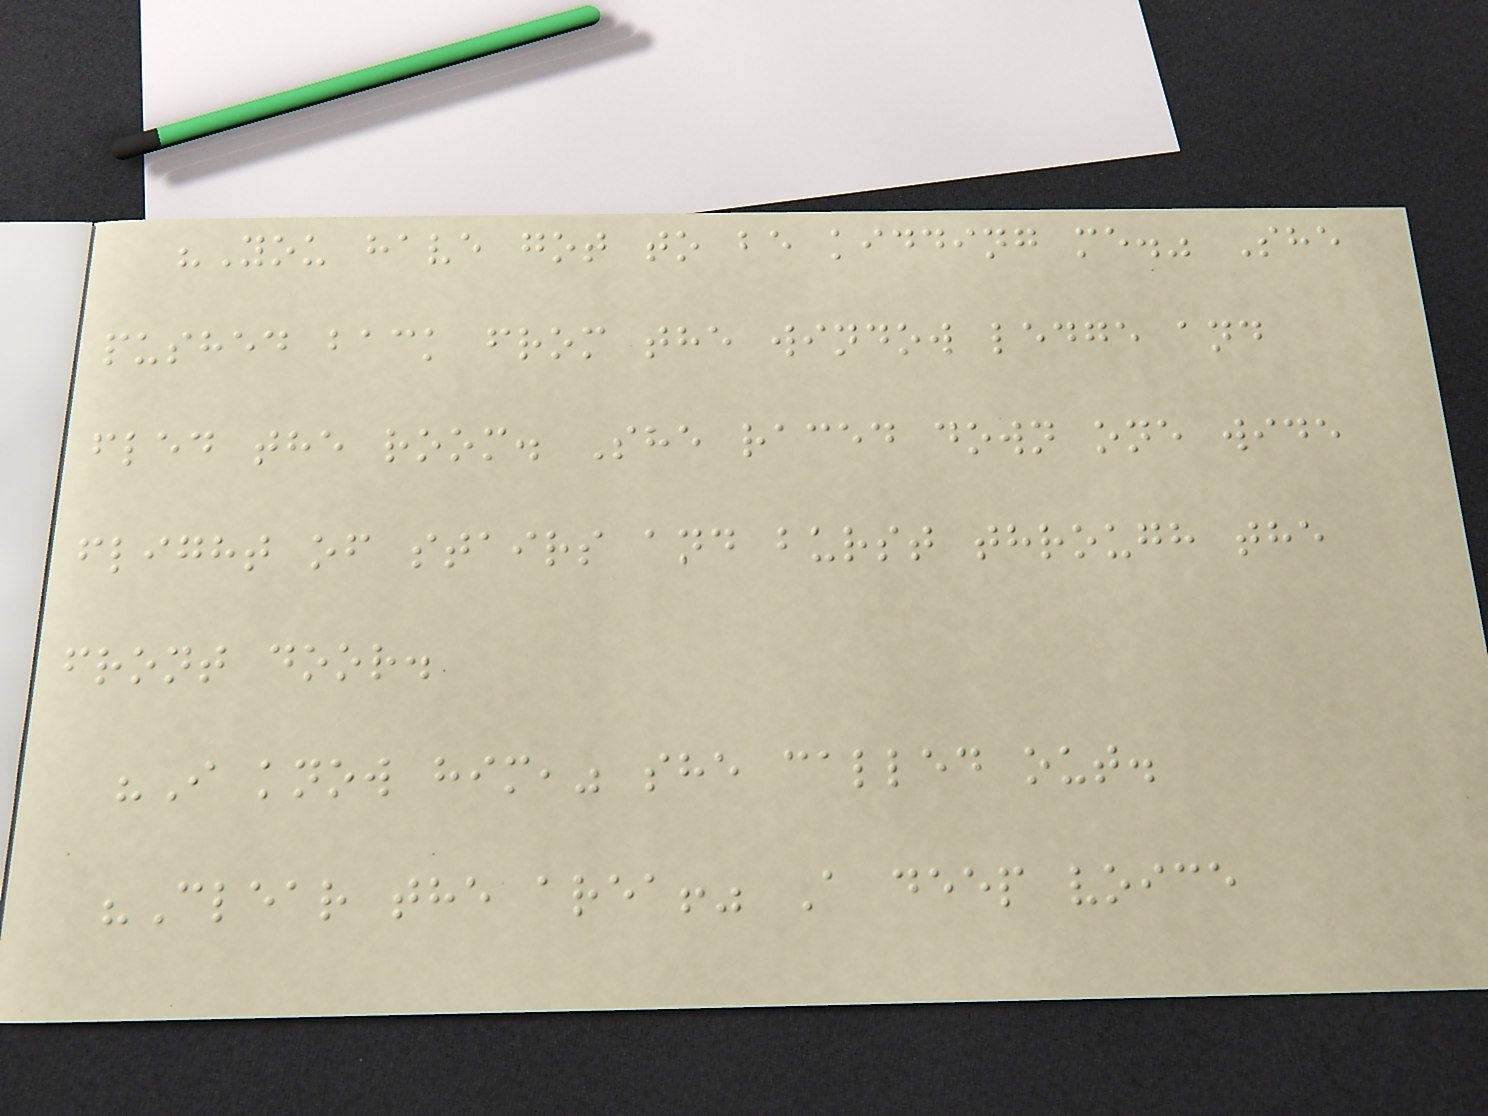"You have got to be kidding me." She
pushed back from the window ledge and
fled the room. She raced down one wide
flight of stairs and burst through the
front door.
"I know him," she called out.
"Clear the area!" A deep voice
